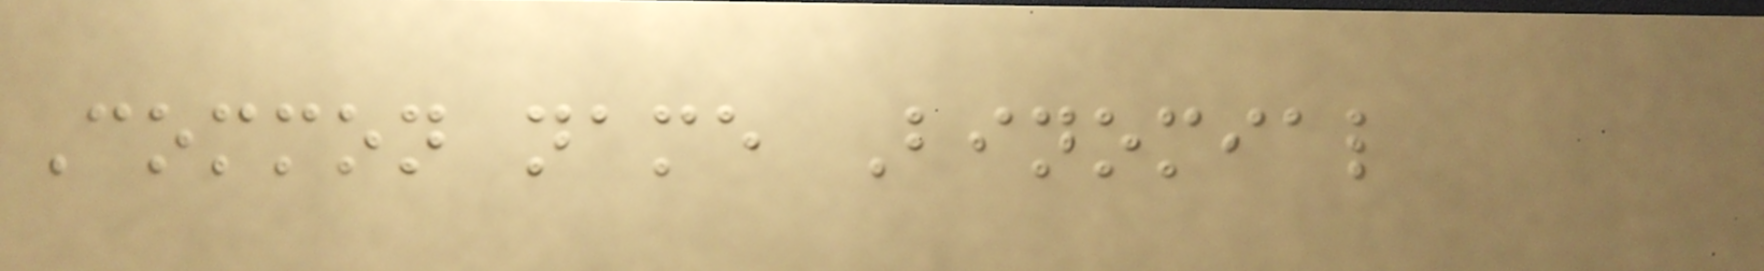Common name Binomial
